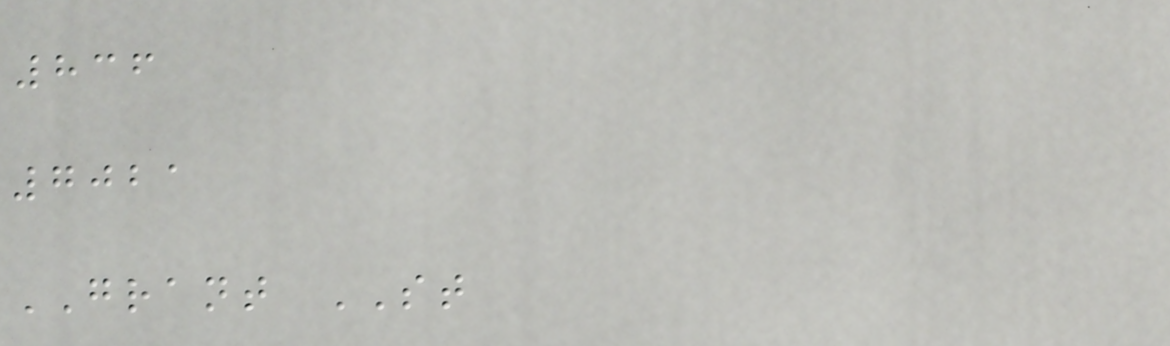836
7021
GRANT ST
